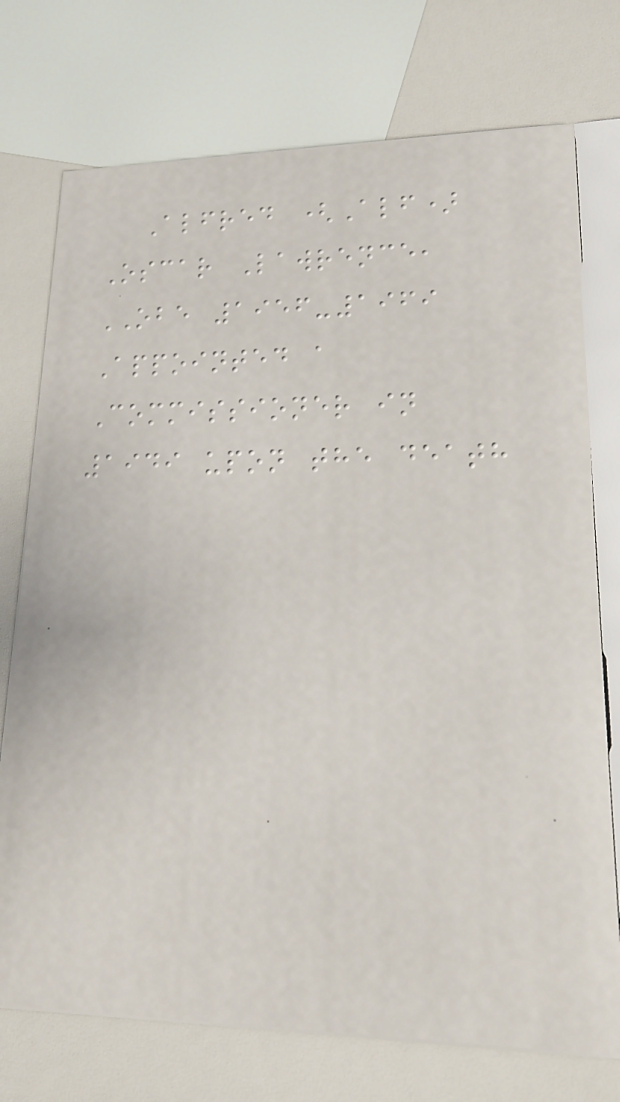Alfred (Alf)
Oscar Lawrence,
OBE 1956-1969
Appointed a
Commissioner in
1949 upon the death
